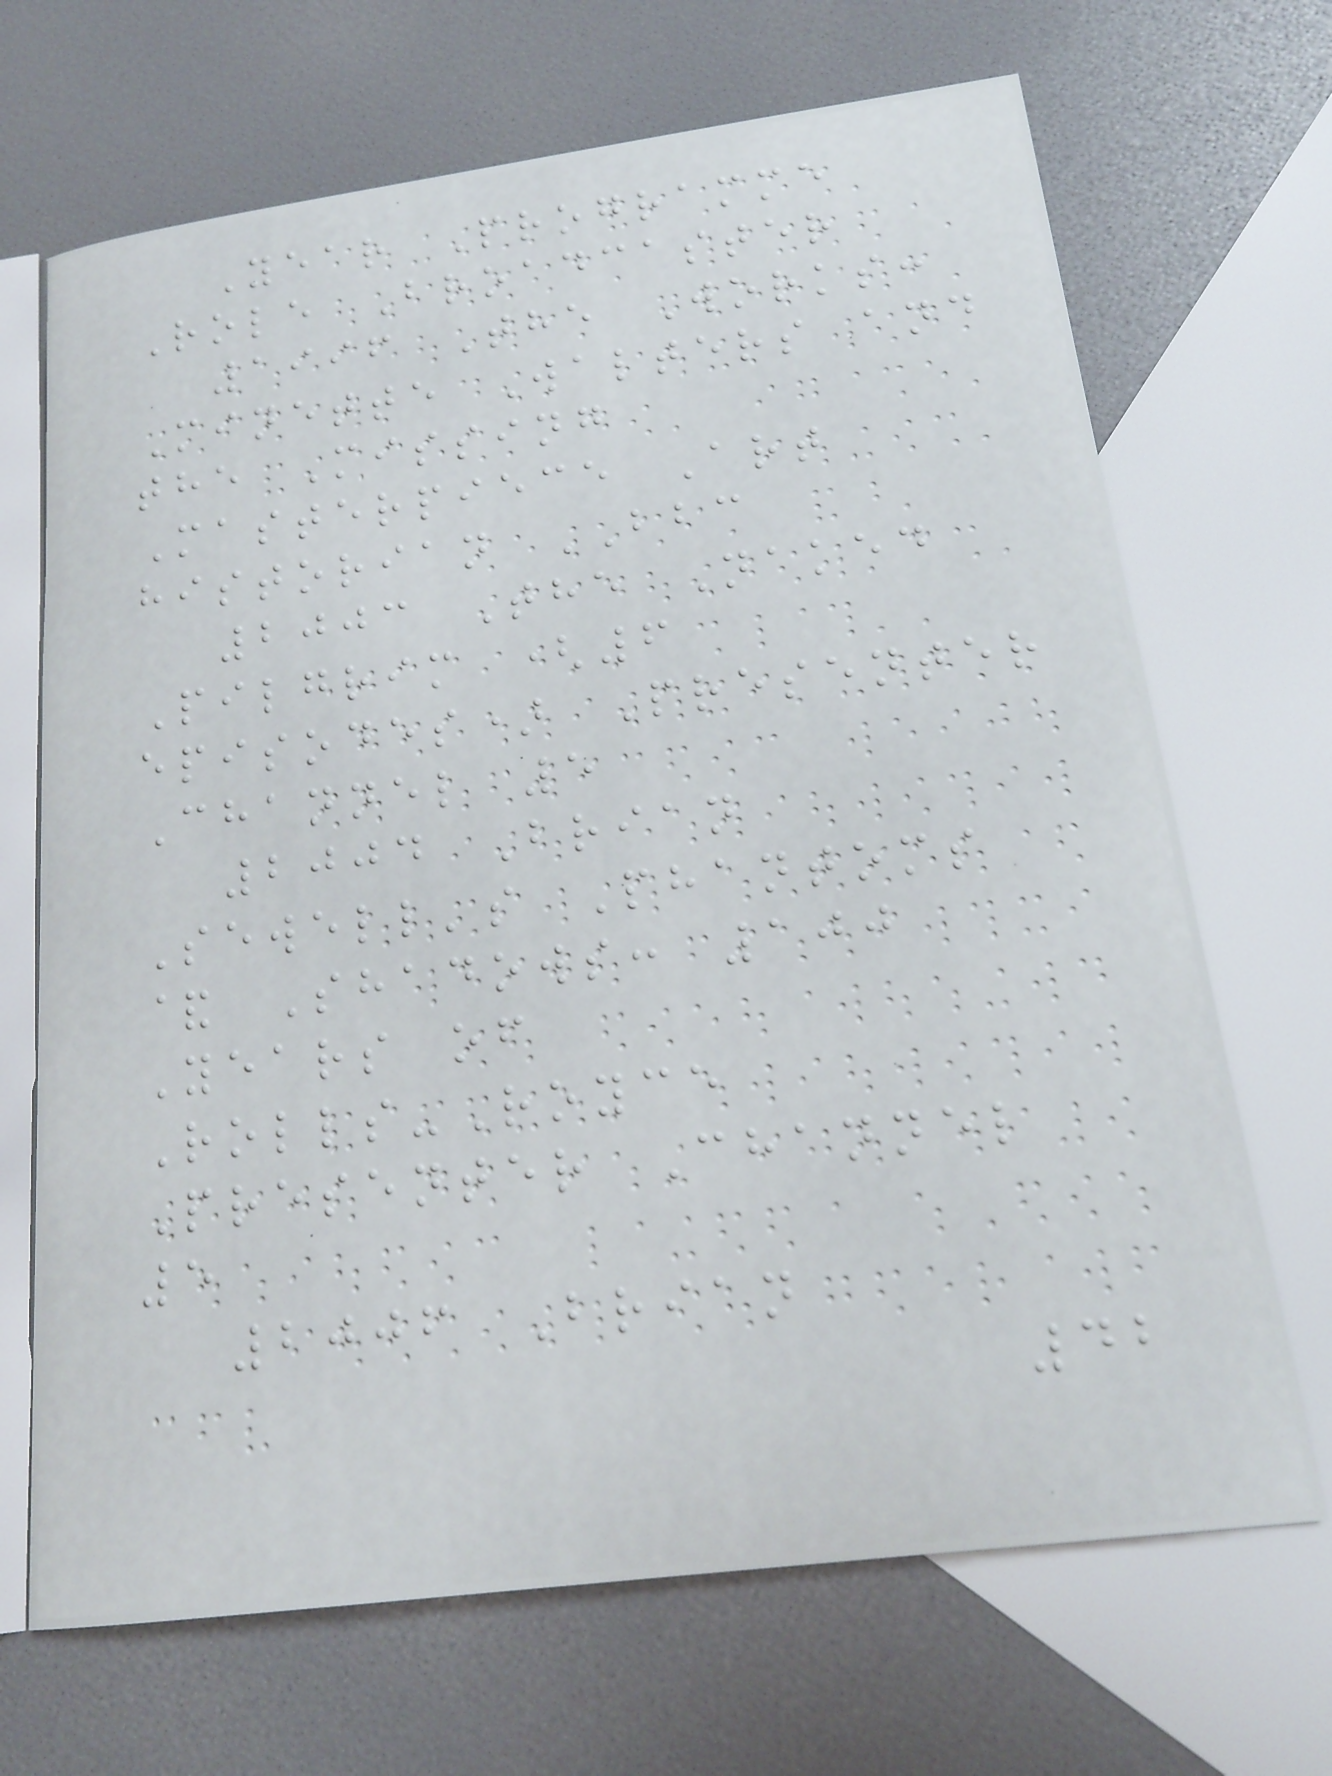Year Programme
Role Broadcaster
1996 The Works:
Minette Walters and
the Missing
Masterpiece Art
historian BBC
2003 The Naked
Pilgrim (6
episodes) Presenter
Channel 5
2004 Brian
Sewell's Phantoms
& Shadows: 100
Years of
Rolls-Royce
Presenter Channel
5
2006 Brian
42
